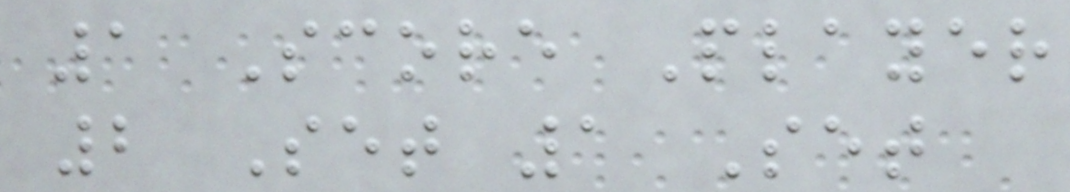1 Score Player
2 Set 1 Set
